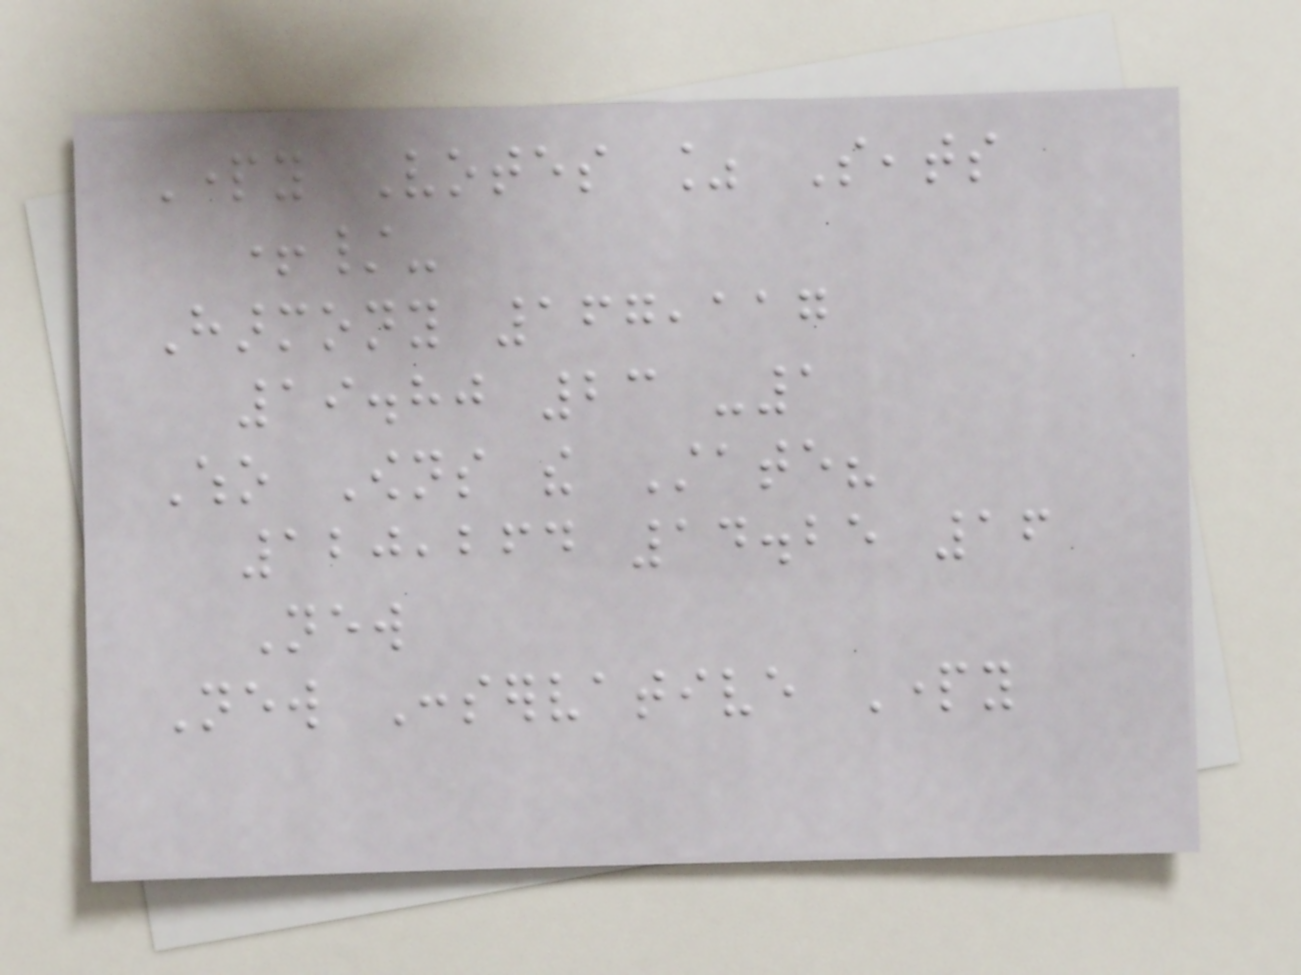Party Votes % Seats
+/-
Harmony 167,117
19.80 23 -1
Who Owns the State?
120,264 14.25 16
New
New Conservative Party
